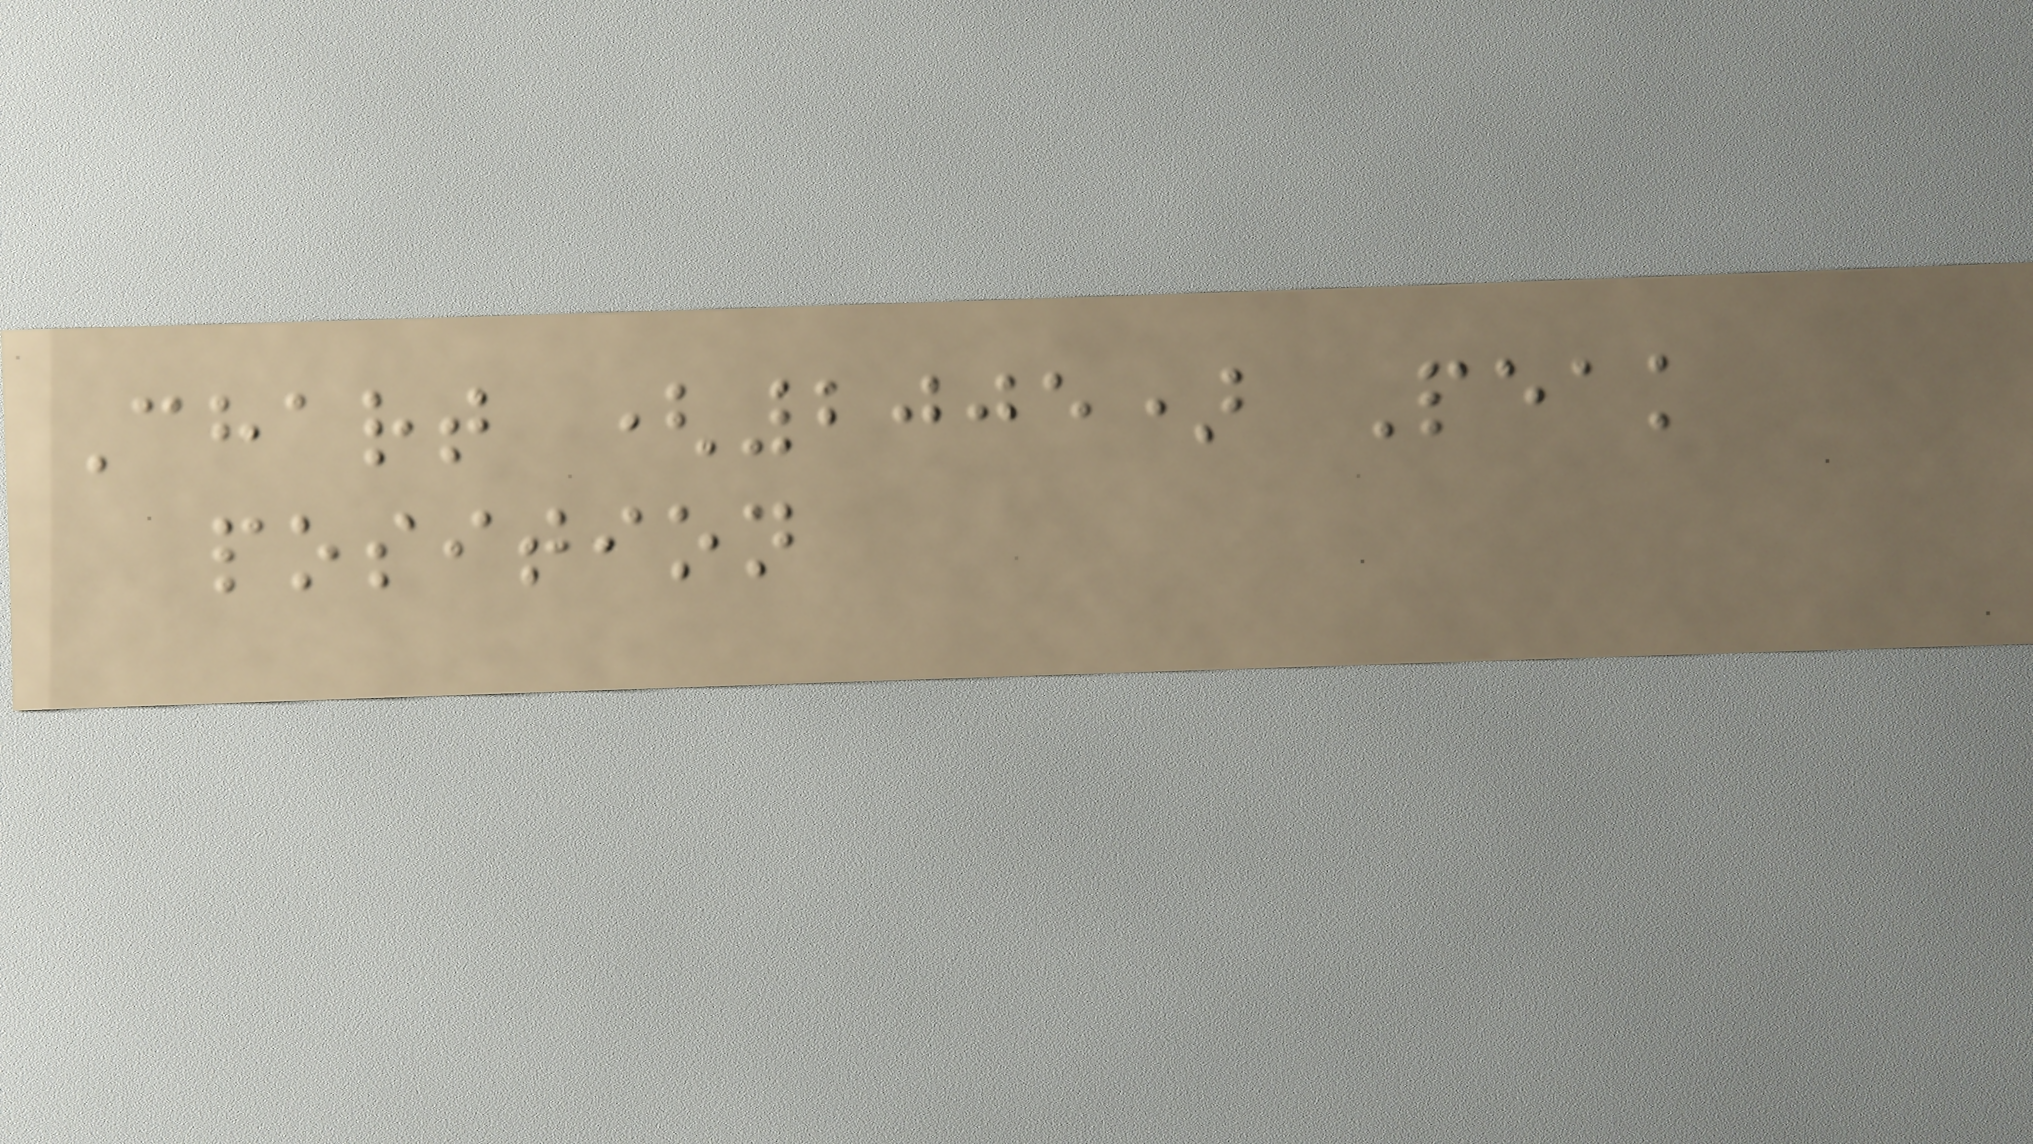Chart (2005) Peak
position
